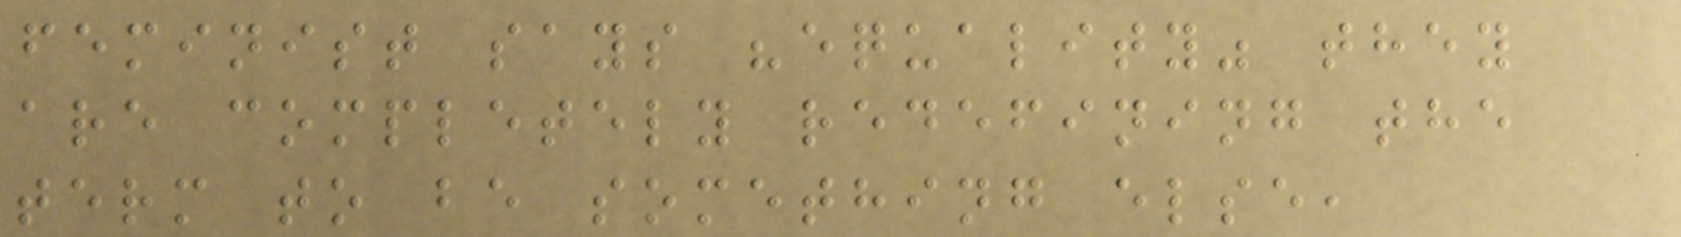feminist says "equality" they
are completely redefining the
term to be something else,
